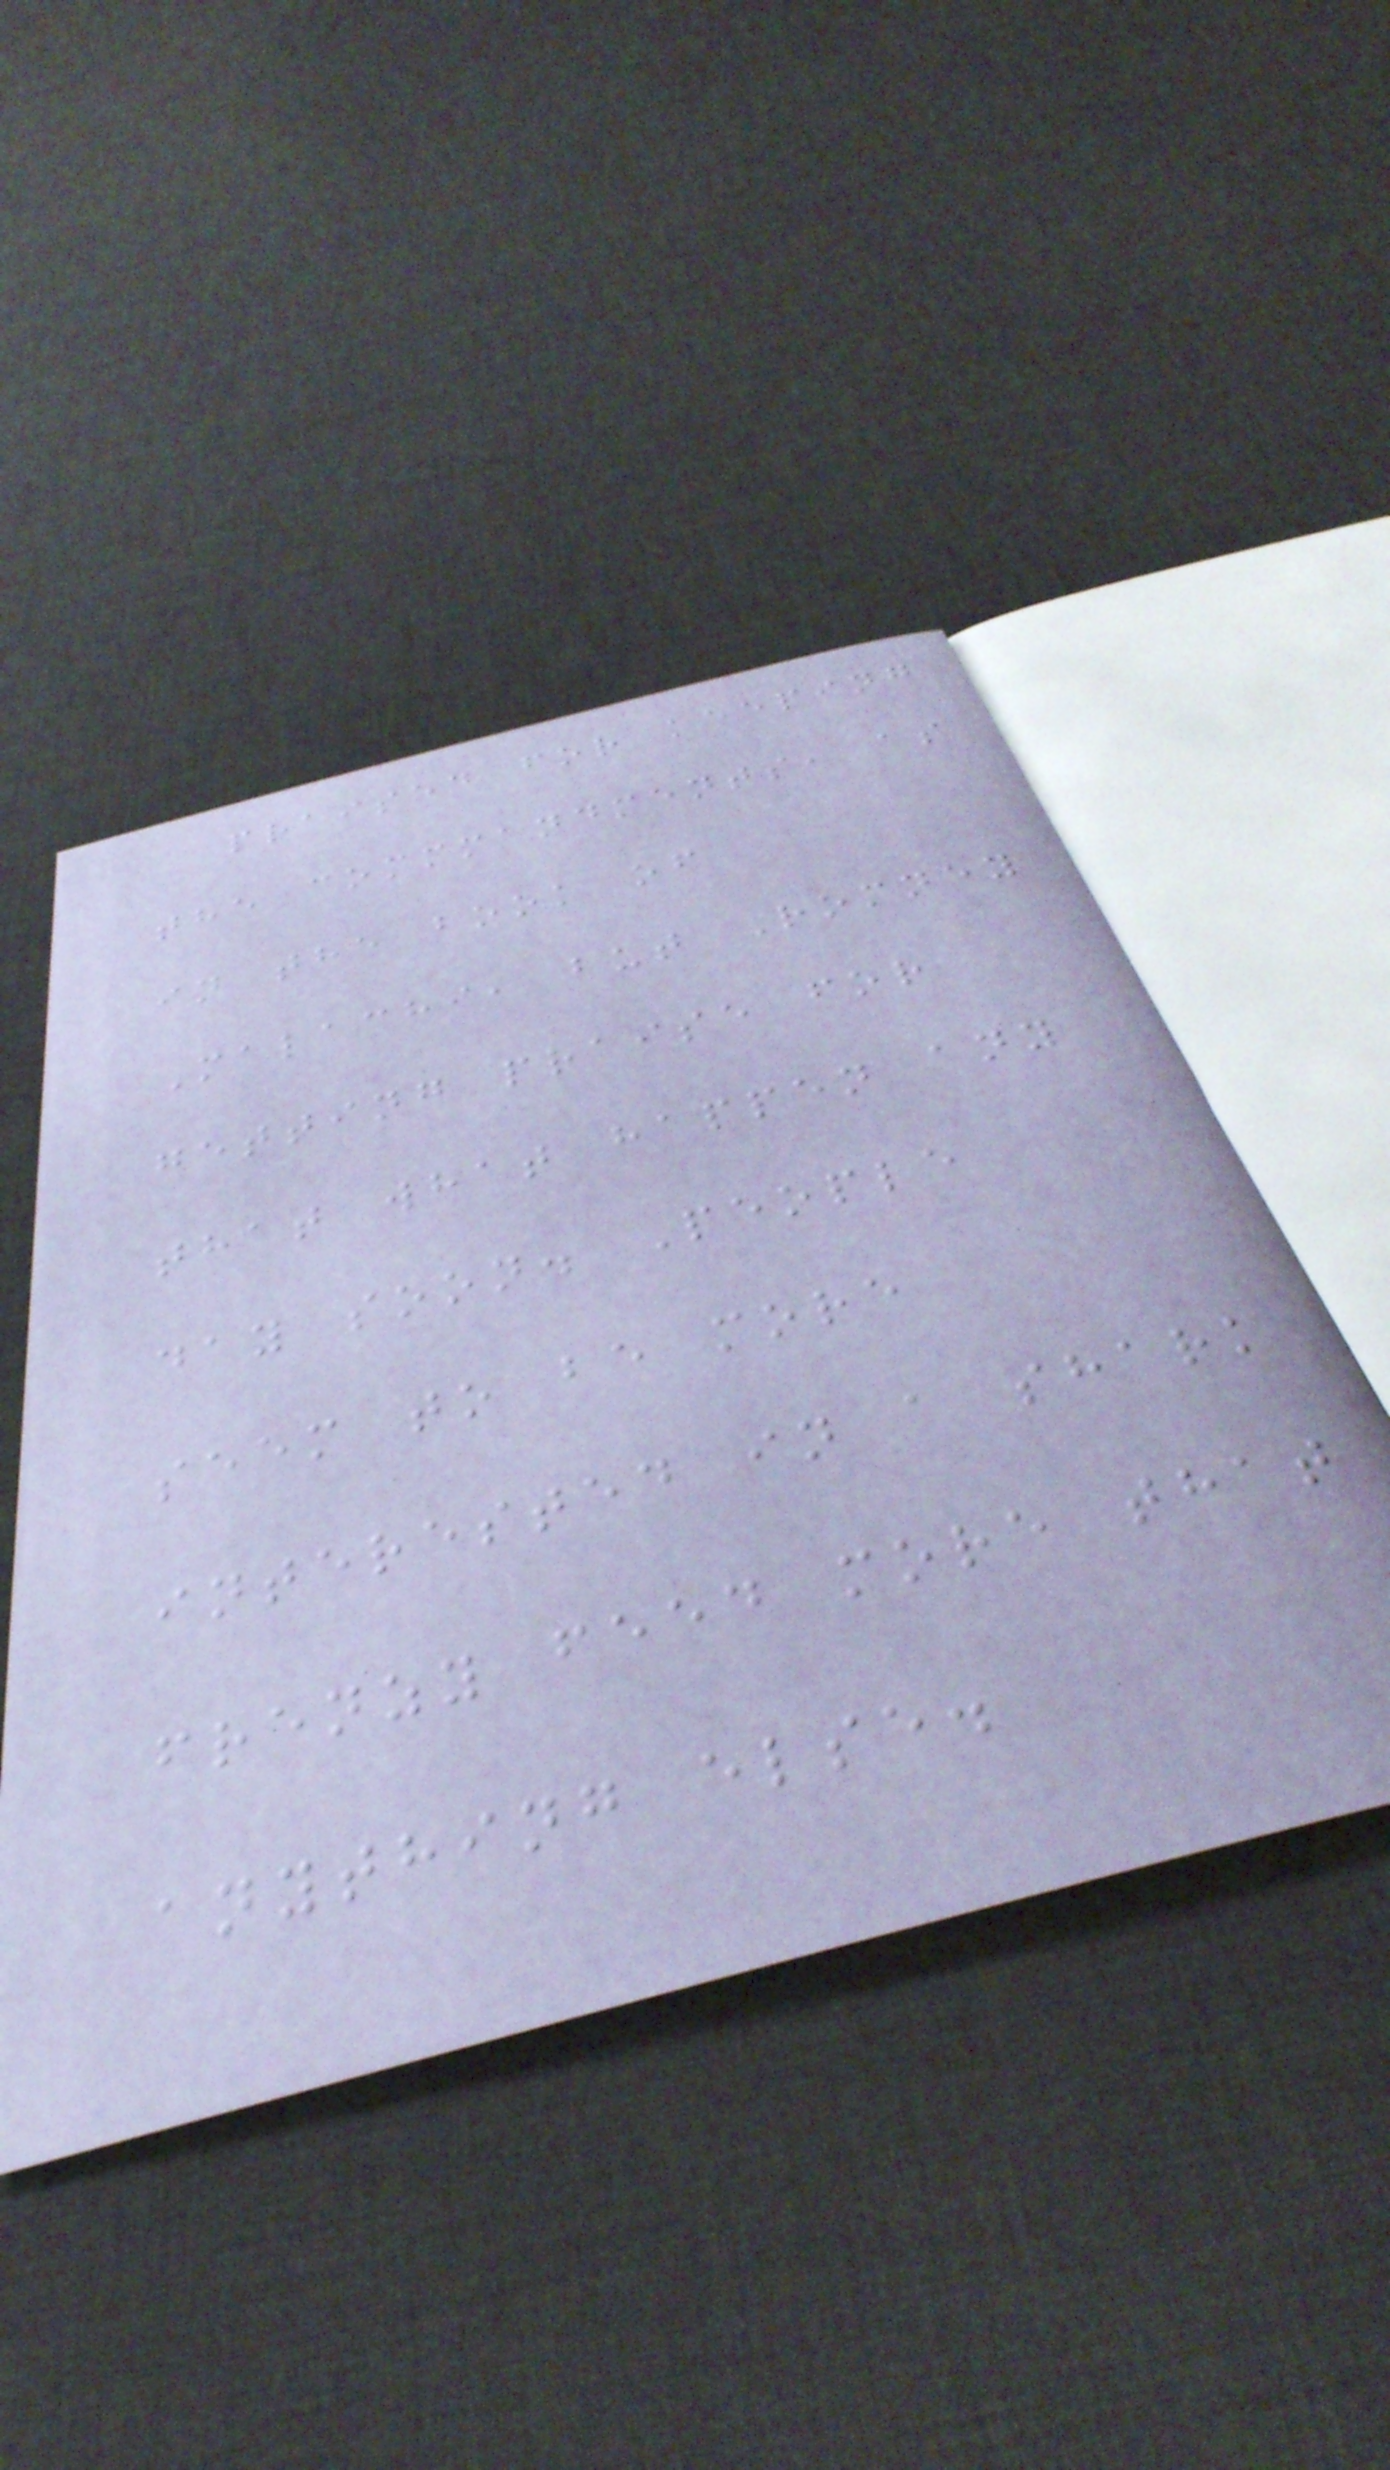praised for keeping
the commmandments, as
in the book of
Malachi, but Romney
getting praise for
that what happen any
day soon. People
seem to be more
interested in a shark
frenzy feed more that
anything else.
